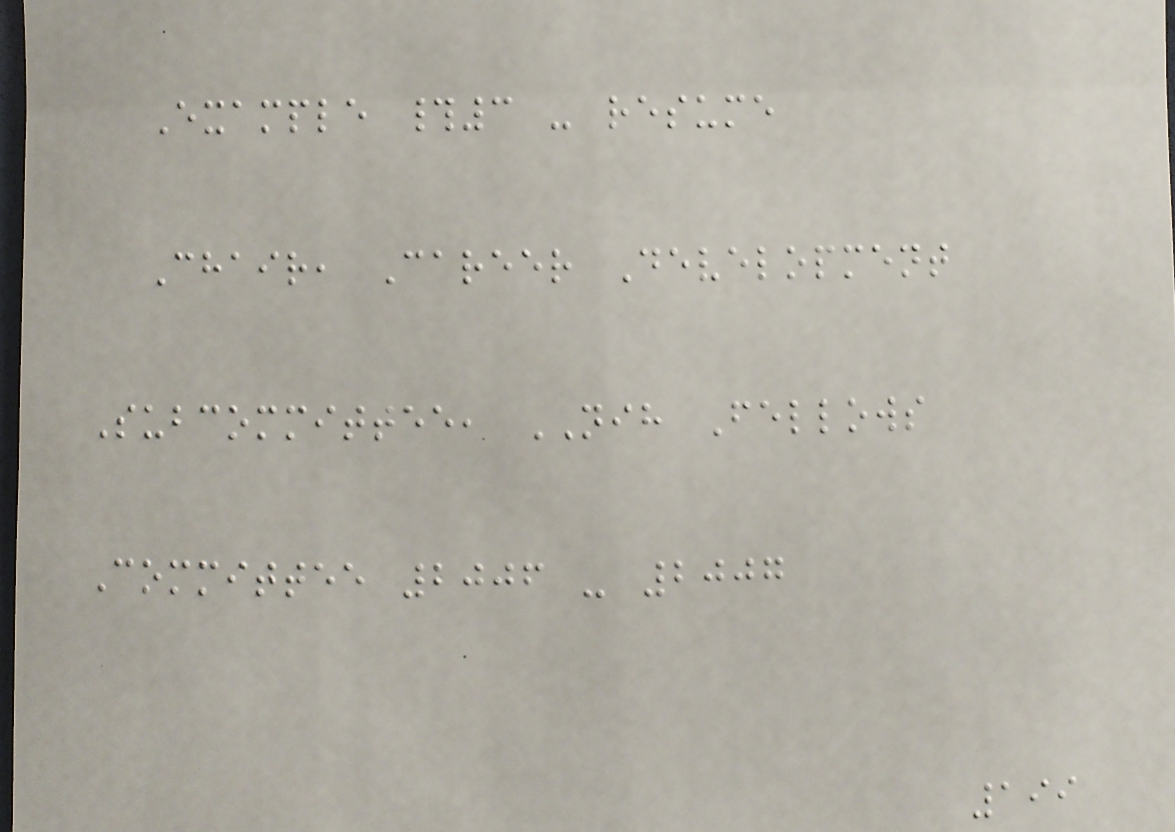Example #3 - resume
Chair, Career Development
Subcommittee, NIH Fellows
Committee 2006 - 2007
199
